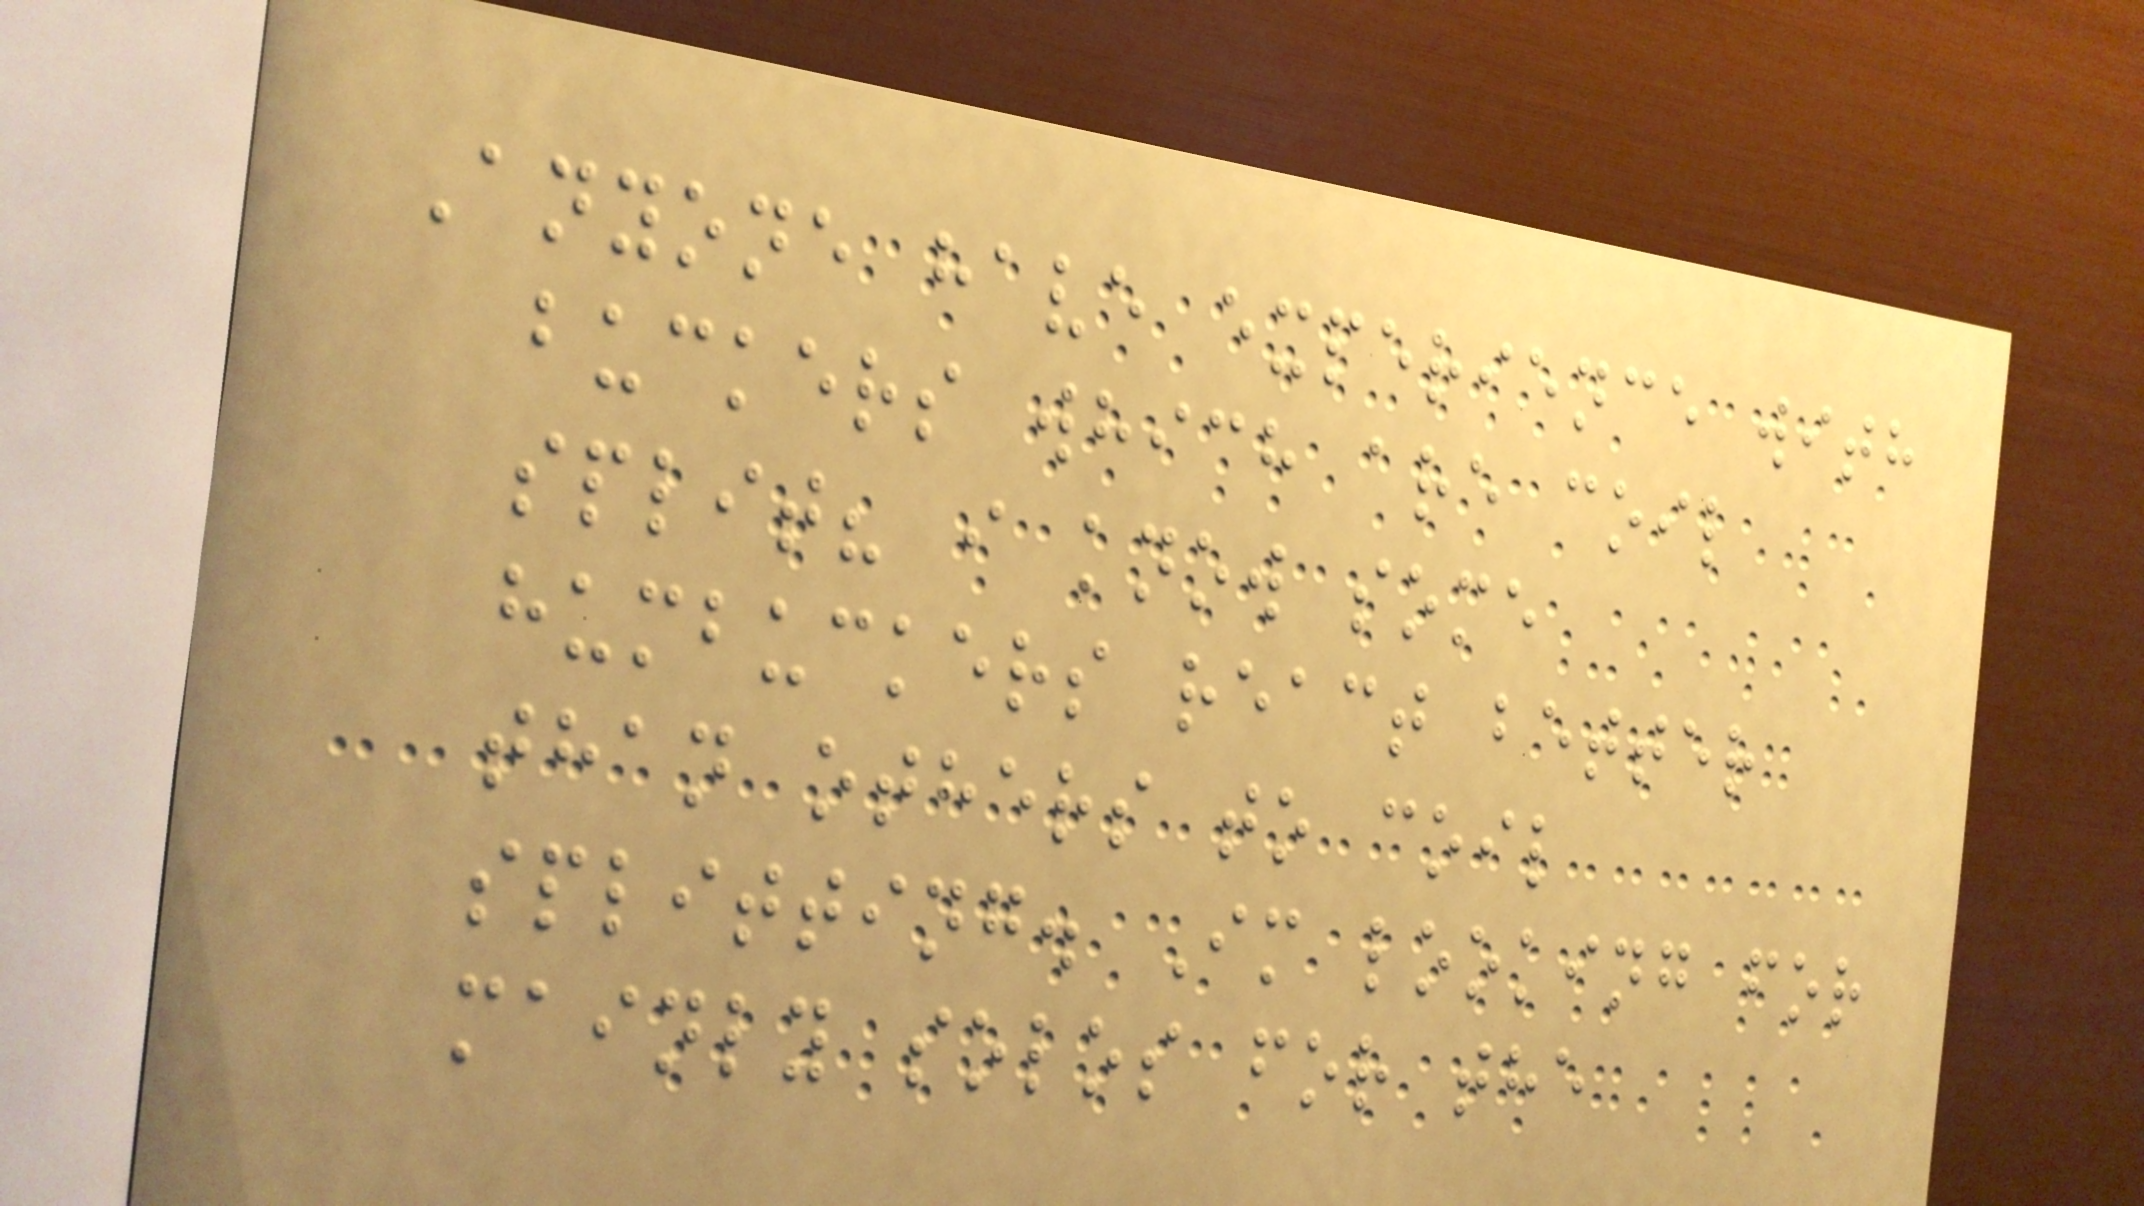Anyone have experience with
buckers which are coil
split? i know some
humbuckers react better
than others to coil
splitting. Im looking for
mainly solos for the
